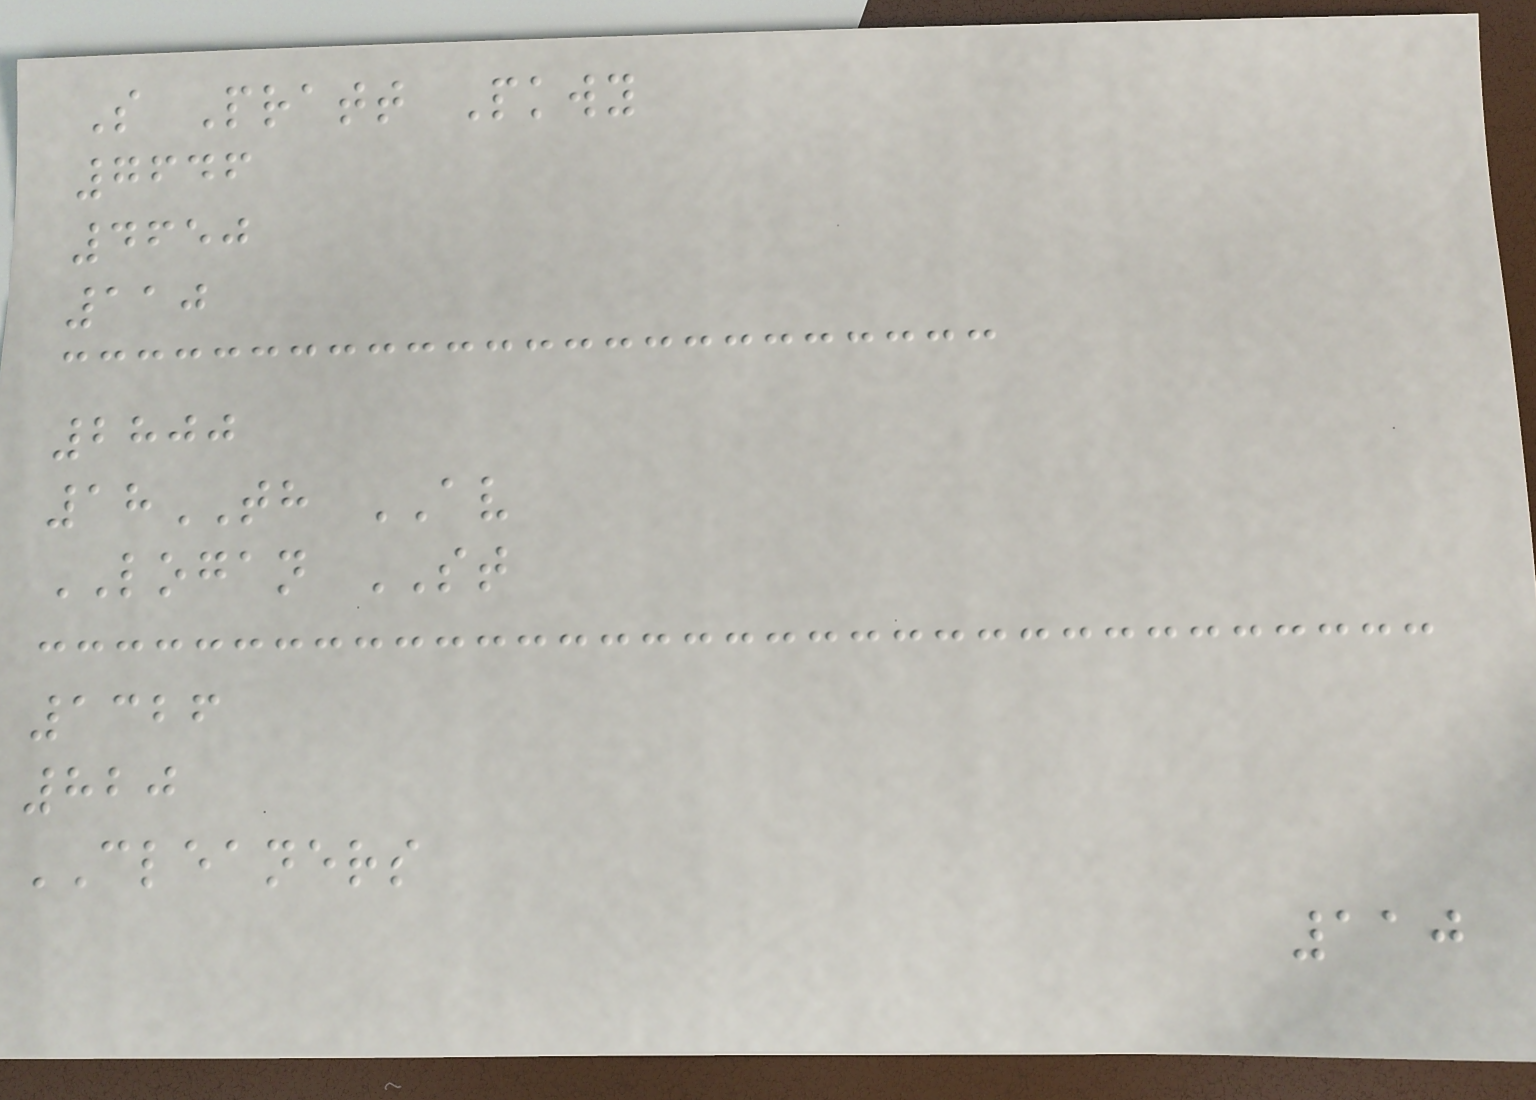S Pratt Pkwy
7646
4650
110
2800
18TH AV
LOGAN ST
1326
820
CLEANERS
110
